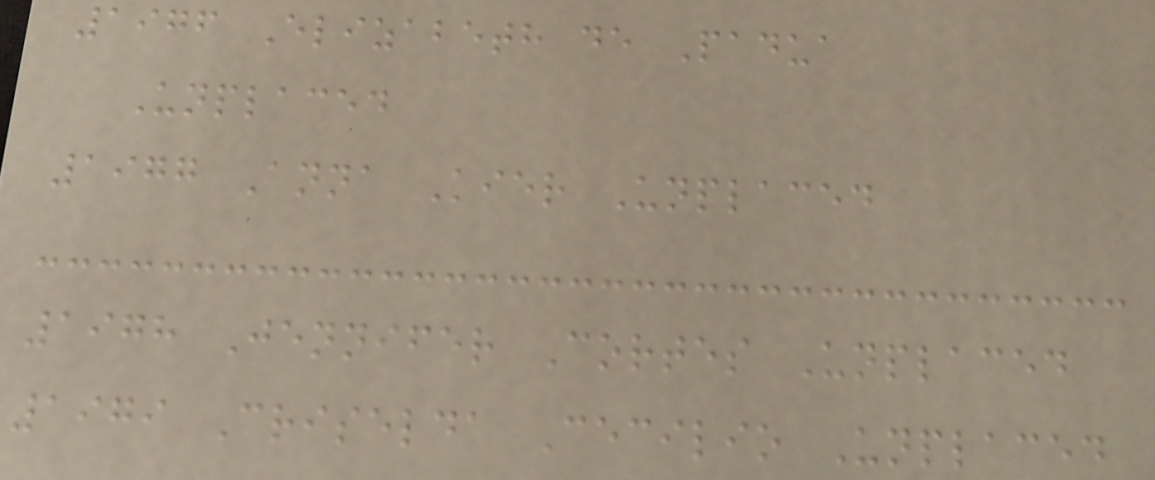1976 Elizabeth de Padua
Unplaced
1977 Anna Kier Unplaced
1978 Jennifer Cortes Unplaced
1979 Criselda Cecilio Unplaced
